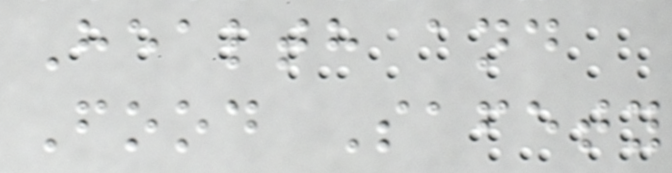Health and
Food Safety
